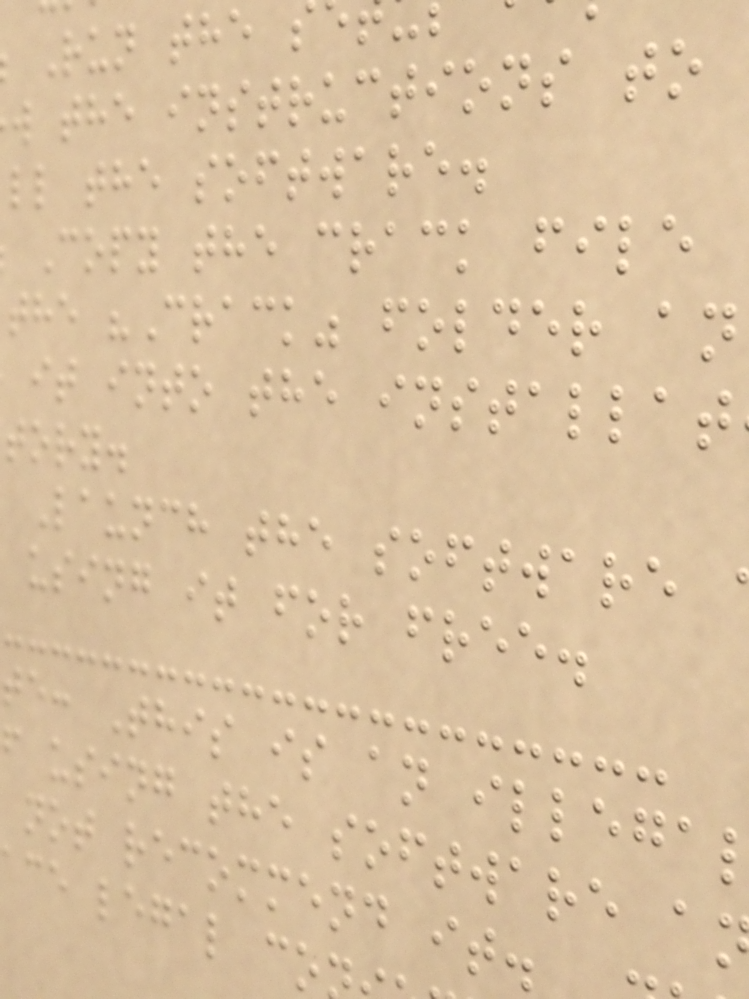Run the
w the instructions to
ll the software.
Copy the crack file
the "Crack" folder an
it into the installat
tory.
Launch the software
using it for free.
te: This is an illega
f using the software a
not recommend it.
ace legal co
